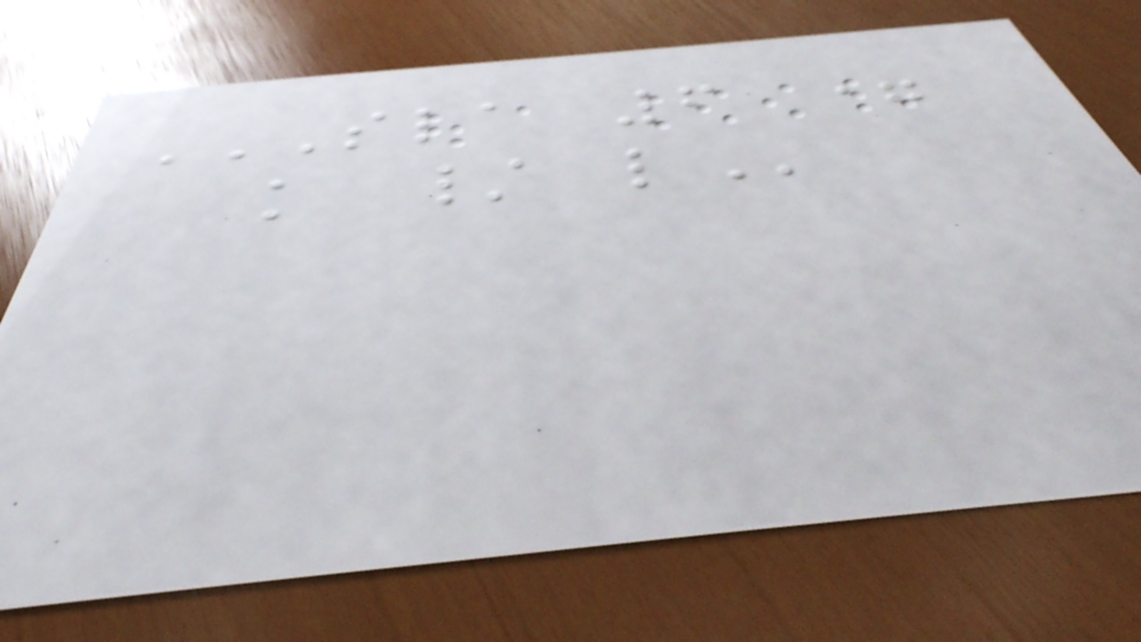SLA 6 =
K / L
